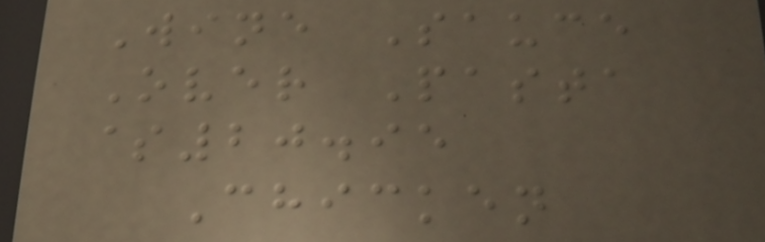Wine Sauce
Over Pasta
$20.95
Chicken
